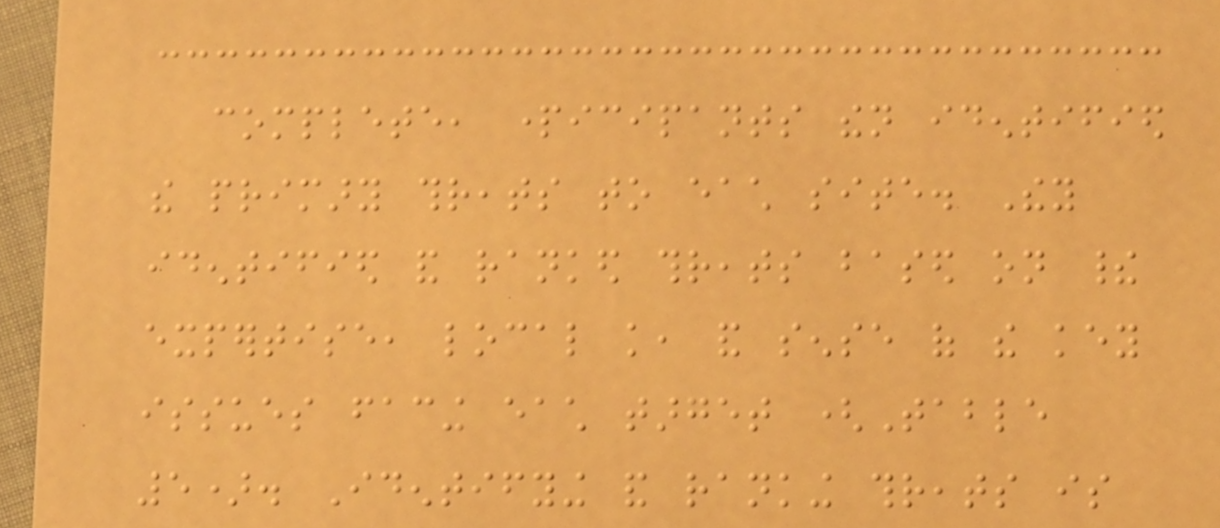complete, participants then identified
the primary threats to each site. They
identified and ranked threats based on their
expertise, local knowledge, and sense of the key
issues facing each target (Table
5). Identifying and ranking threats is
